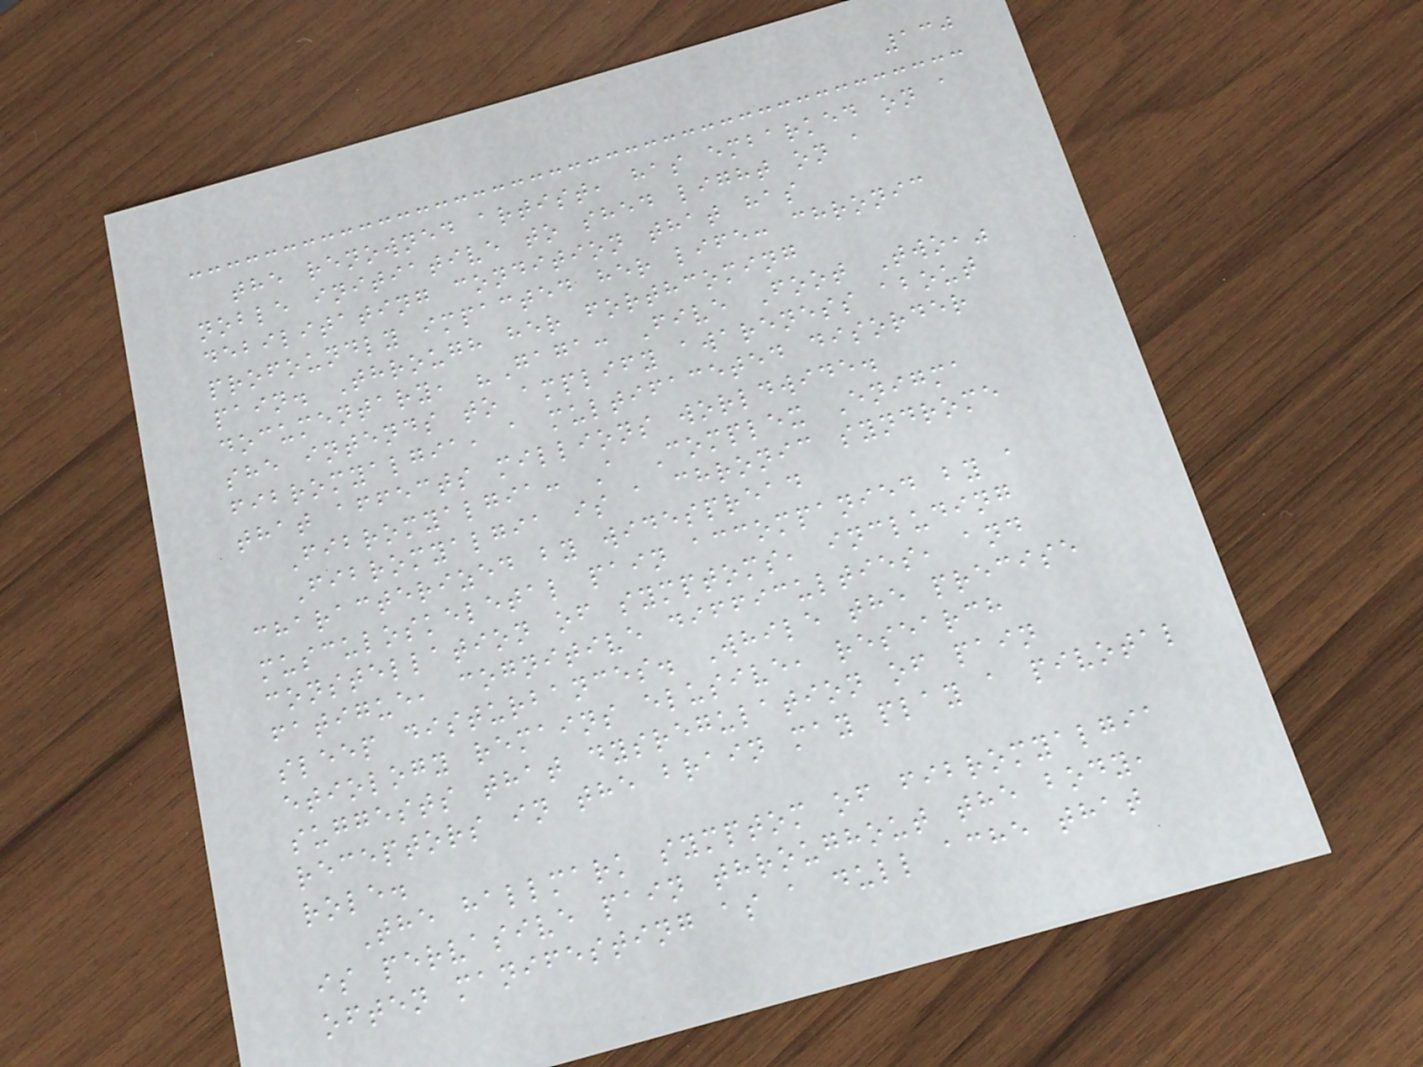130
the renowned artist, has embarked on a
noble initiative to shed light on a
debilitating condition that has
profoundly impacted her life: chronic
pain. Through her forthcoming
documentary, "Gaga: Five Foot Two,"
she intends to amplify awareness about
fibromyalgia, a multifaceted disorder
that affects millions worldwide.
Fibromyalgia: A Complex Enigma
Fibromyalgia is a chronic syndrome
characterized by widespread
musculoskeletal pain accompanied by a
constellation of symptoms, including
fatigue, cognitive difficulties, and
sleep disturbances. While the precise
etiology remains elusive, research
suggests that dysregulation of pain
receptors in the brain may play a pivotal
role.
The hallmark symptom of fibromyalgia
is pervasive pain throughout the body,
often manifesting as a dull ache that
